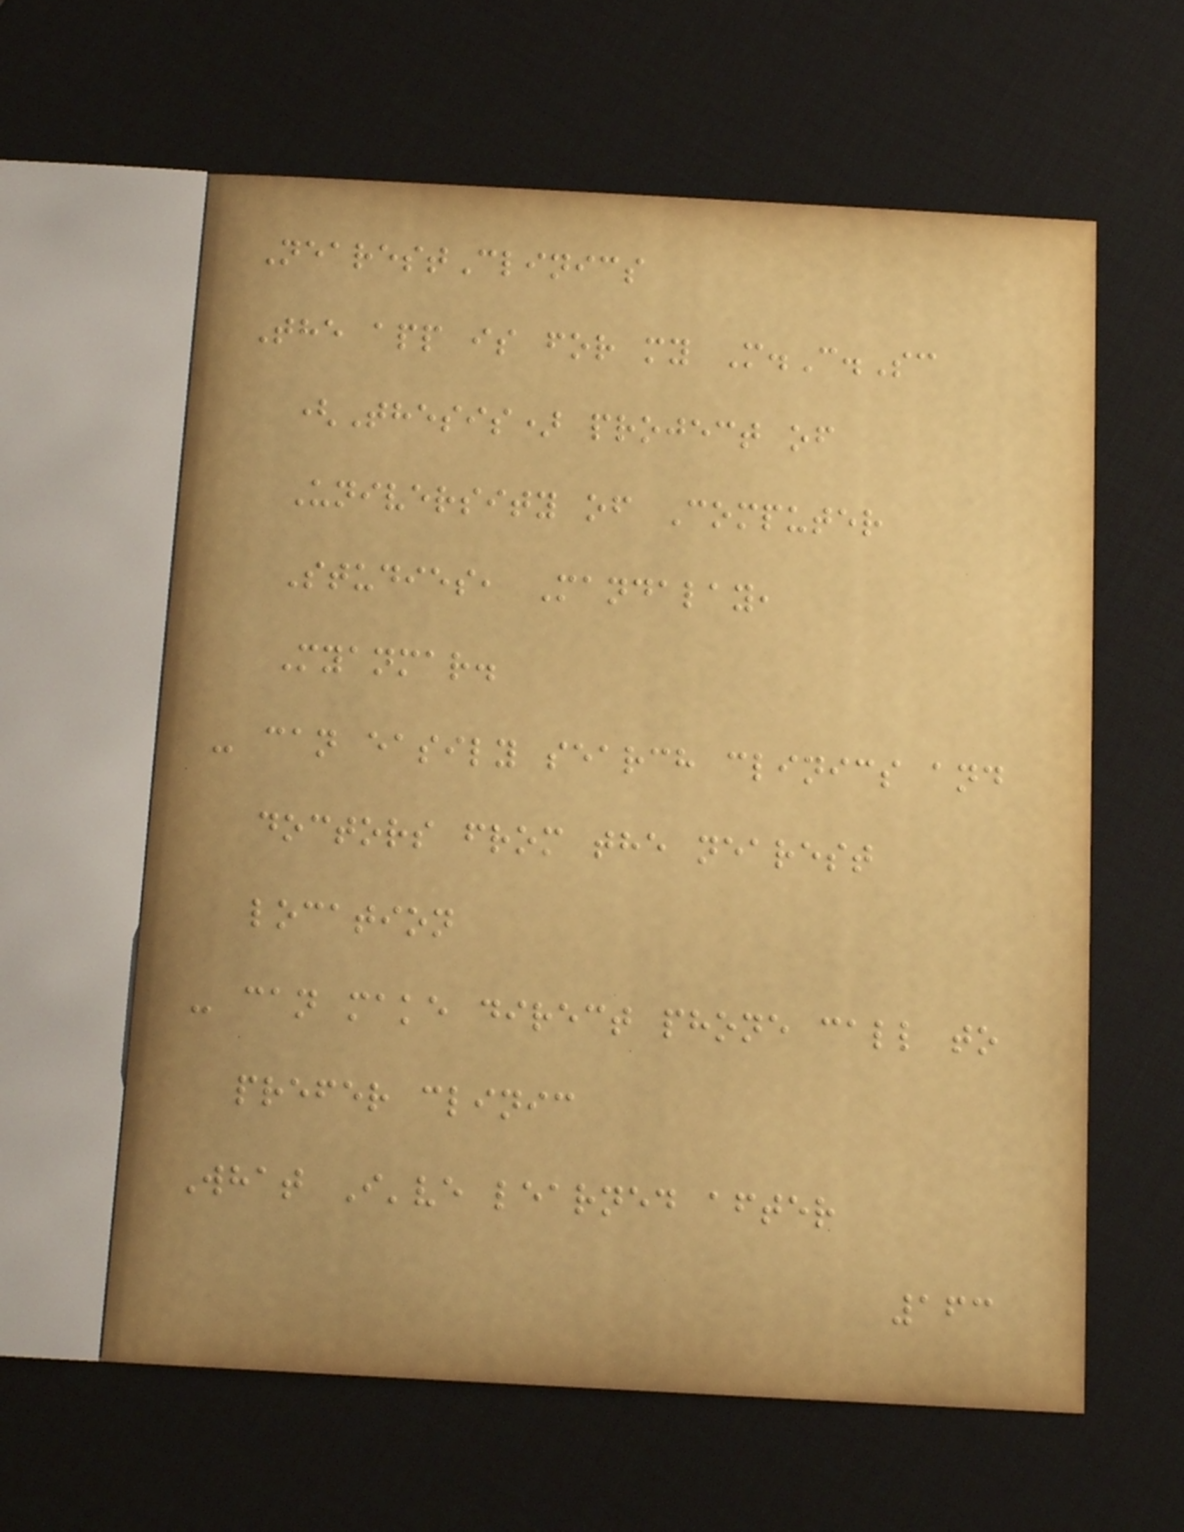NearestClinics
The app is for my M.C.Sc
(Thesis) project of
University of Computer
Studies, Mandalay,
Myanmar.
- can easily search clinics and
doctors from the nearest
location
- can make direct phone call to
prefer clinic
What I've learned after
163
